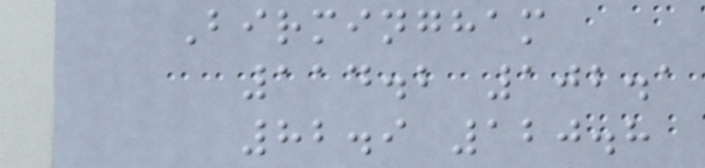Birmingham
114.2 102.1
82.9 120.8
